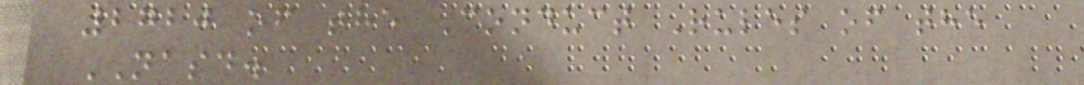2720 of the Conduct Rules of the
NASD.
